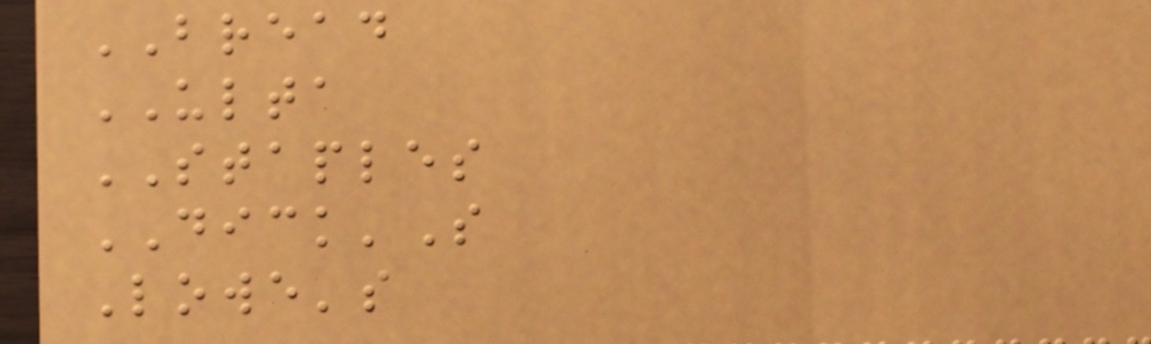BREAD
ULTA
STAPLES
DICK'S
Lowe's
